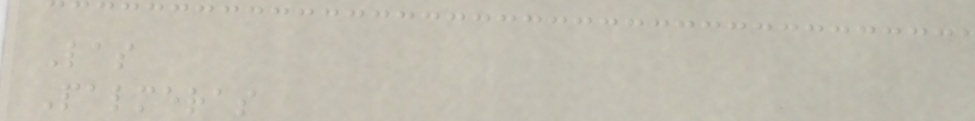Las
Palmeras
